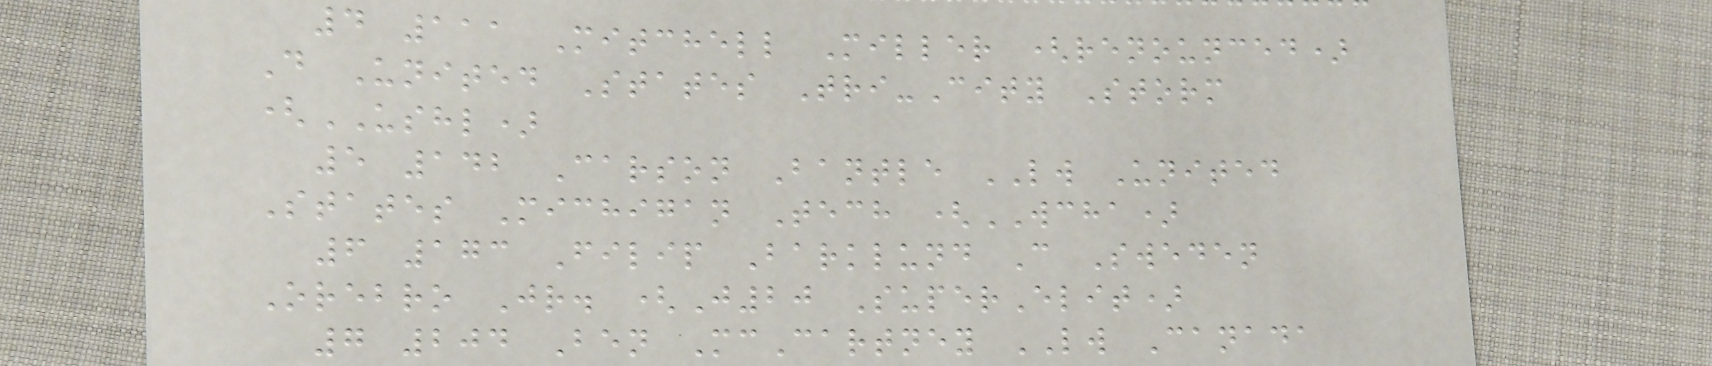4 111 Mitchell Miller (renounced)
D United States Tri-City Storm
(USHL)
5 142 Carson Bantle LW United
States Michigan Tech (WCHA)
6 173 Filip Barklund C Sweden
Orebro Jr. (J20 SuperElit)
7 204 Ben McCartney LW Canada
